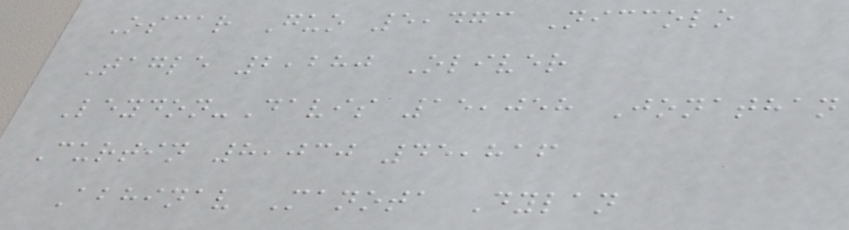Oscar Guo 5,473 Niccolo
Tagle 2,280 Oliver
Leydon-Davis 15,058 Jonathan
Curtin 8,030 45,816
Abhinav Manota Dylan
